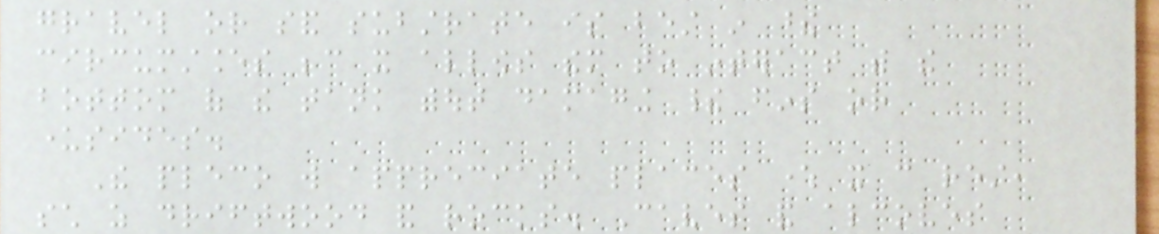gravel or sand substrate is best in these
circumstances because it allows them to interact with the
bottom of the tank without damaging their fins or
undersides.
The pleco will appreciate places where it can rest,
such as driftwood and rocks. Caves and alcoves
